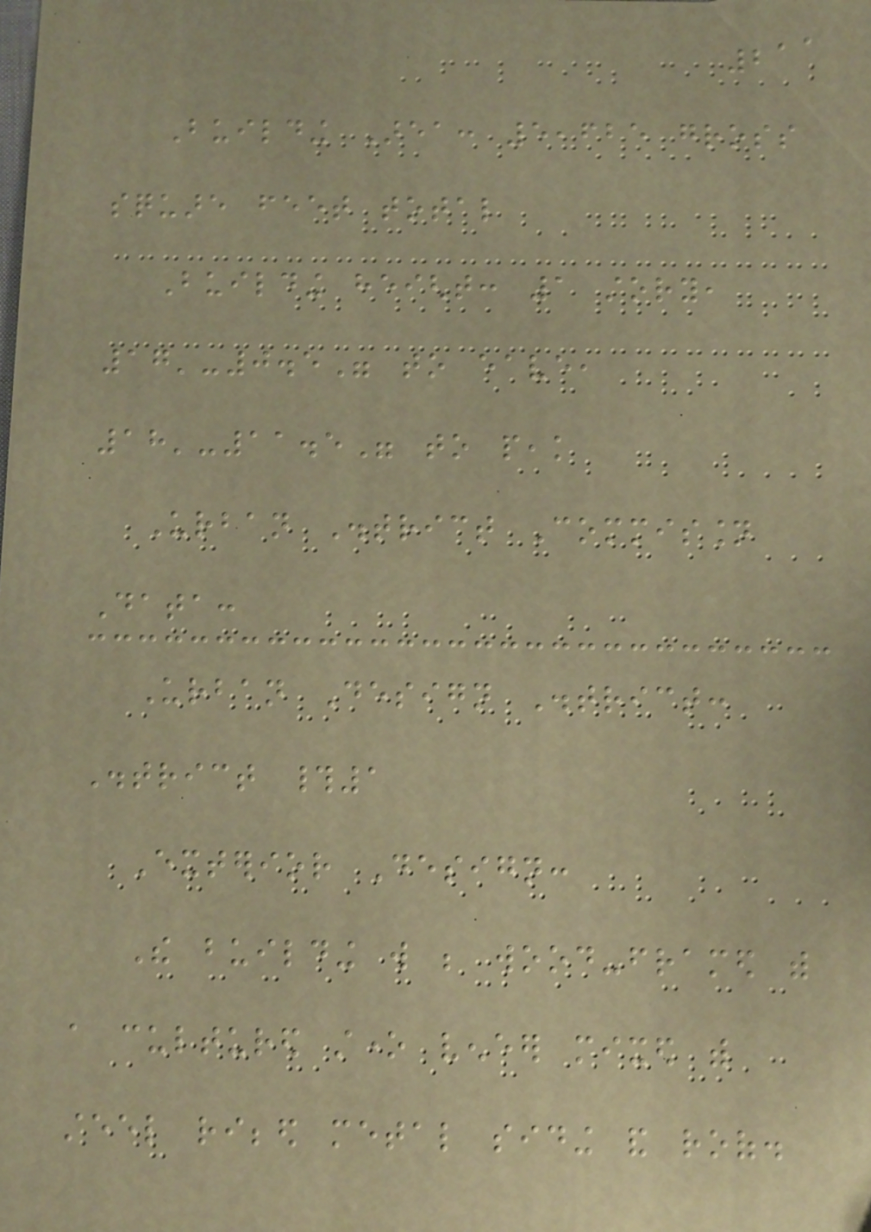211
Building Area: 5,625 gross
square feet total
Building height: 1 story,
17'-0.5" to eave,
18'-11.5" to peak
Urban District Commission
Data:
Urban Design District:
District #1
Exterior Design:
The building will be wood-framed with
a cultured stone veneer mixed with
steel ribbed metal siding and roof.
